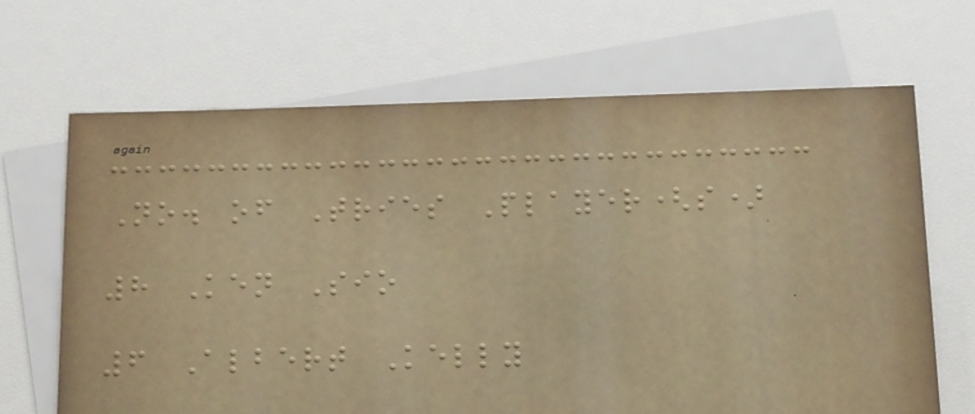No. of Tries Player(s)
8 Ken Sio
6 Albert Kelly
